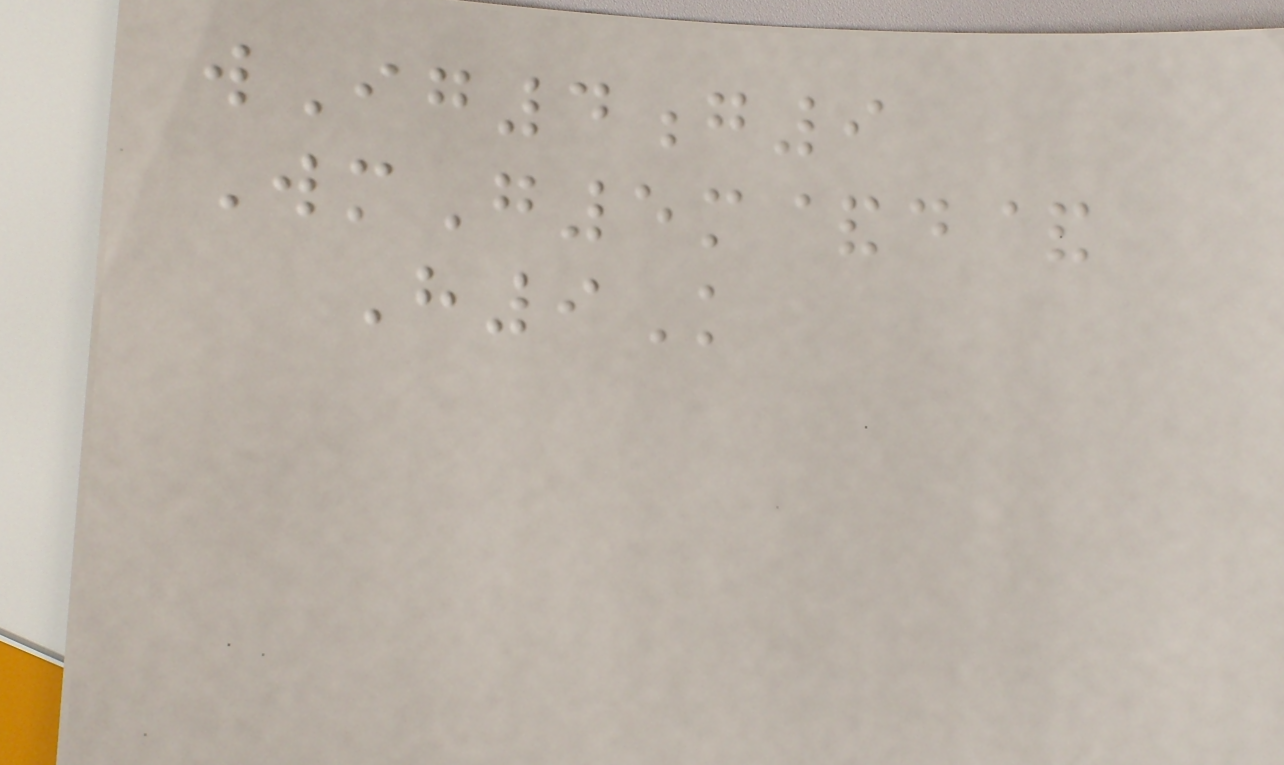wIg4g9
WmG5m&d&
H9K
